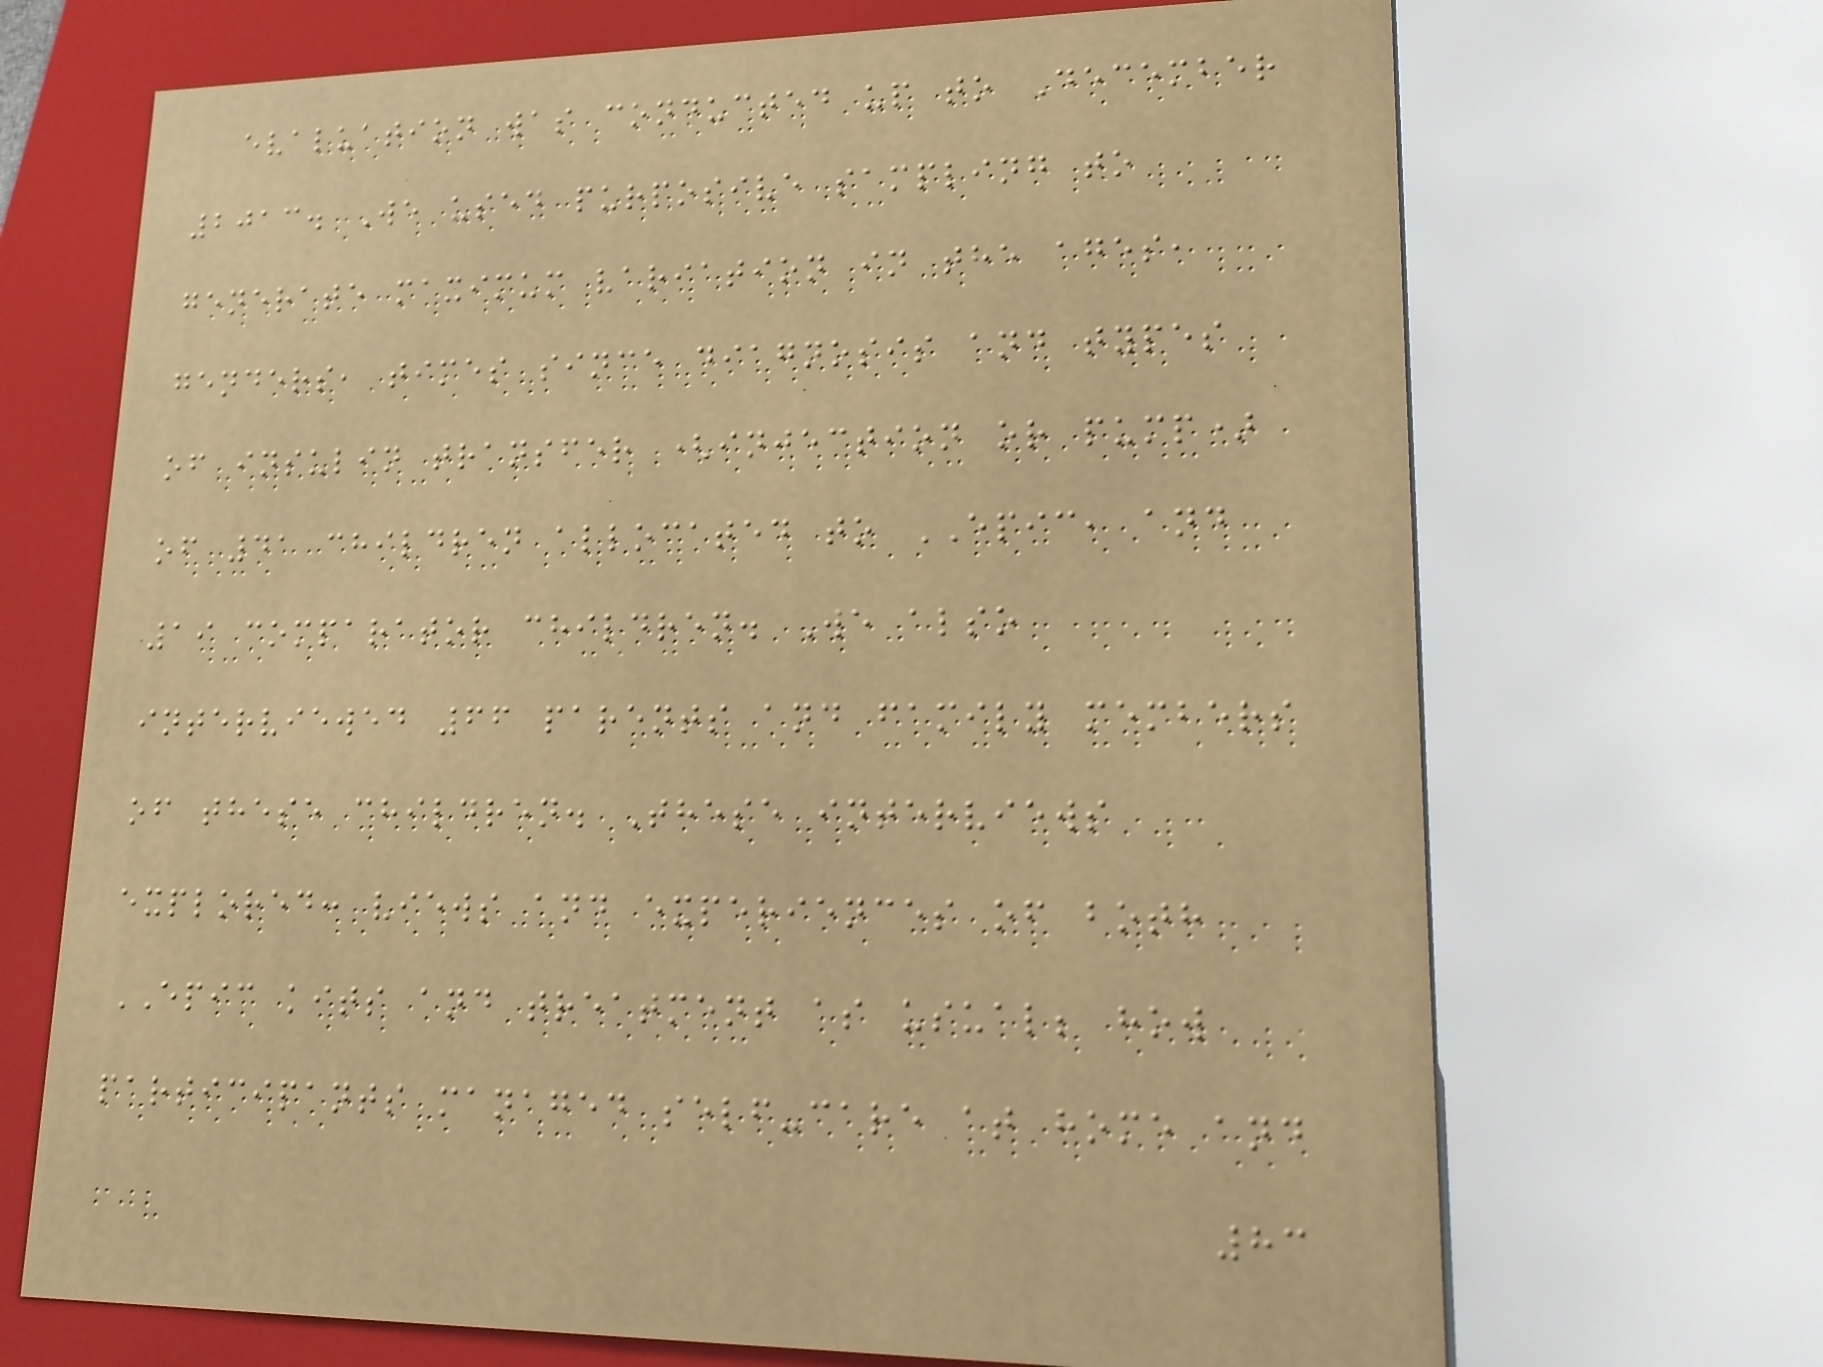evaluation was conducted up to December
2013. We used purposive sampling to
generate maximum variation in the ages,
genders, times since diagnosis and types
of insulin transfer (injection or pump)
of 41 children allocated to EPIC, and
19 comparator children. We also
interviewed 66 parents and family members
of these children. These interviews
explored: views and experiences of both
EPIC kits and treatment as usual; how
participants managed self-care at home and
83
